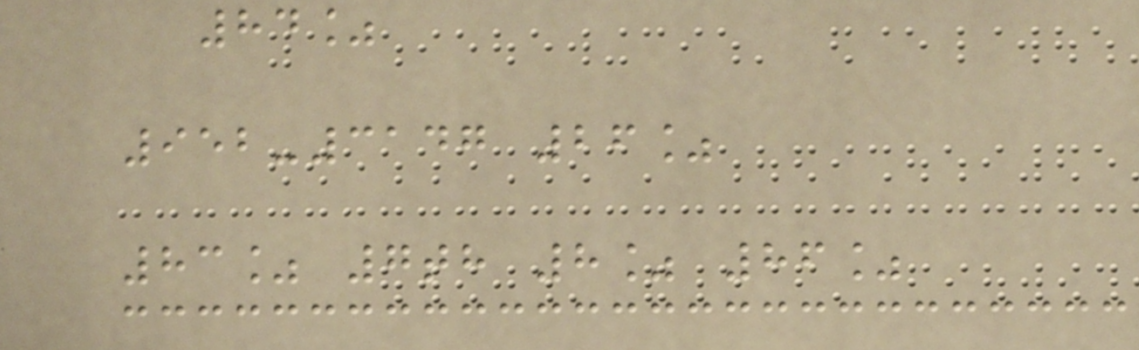84%
952-3147 26%
83% 7th 8% 86%
